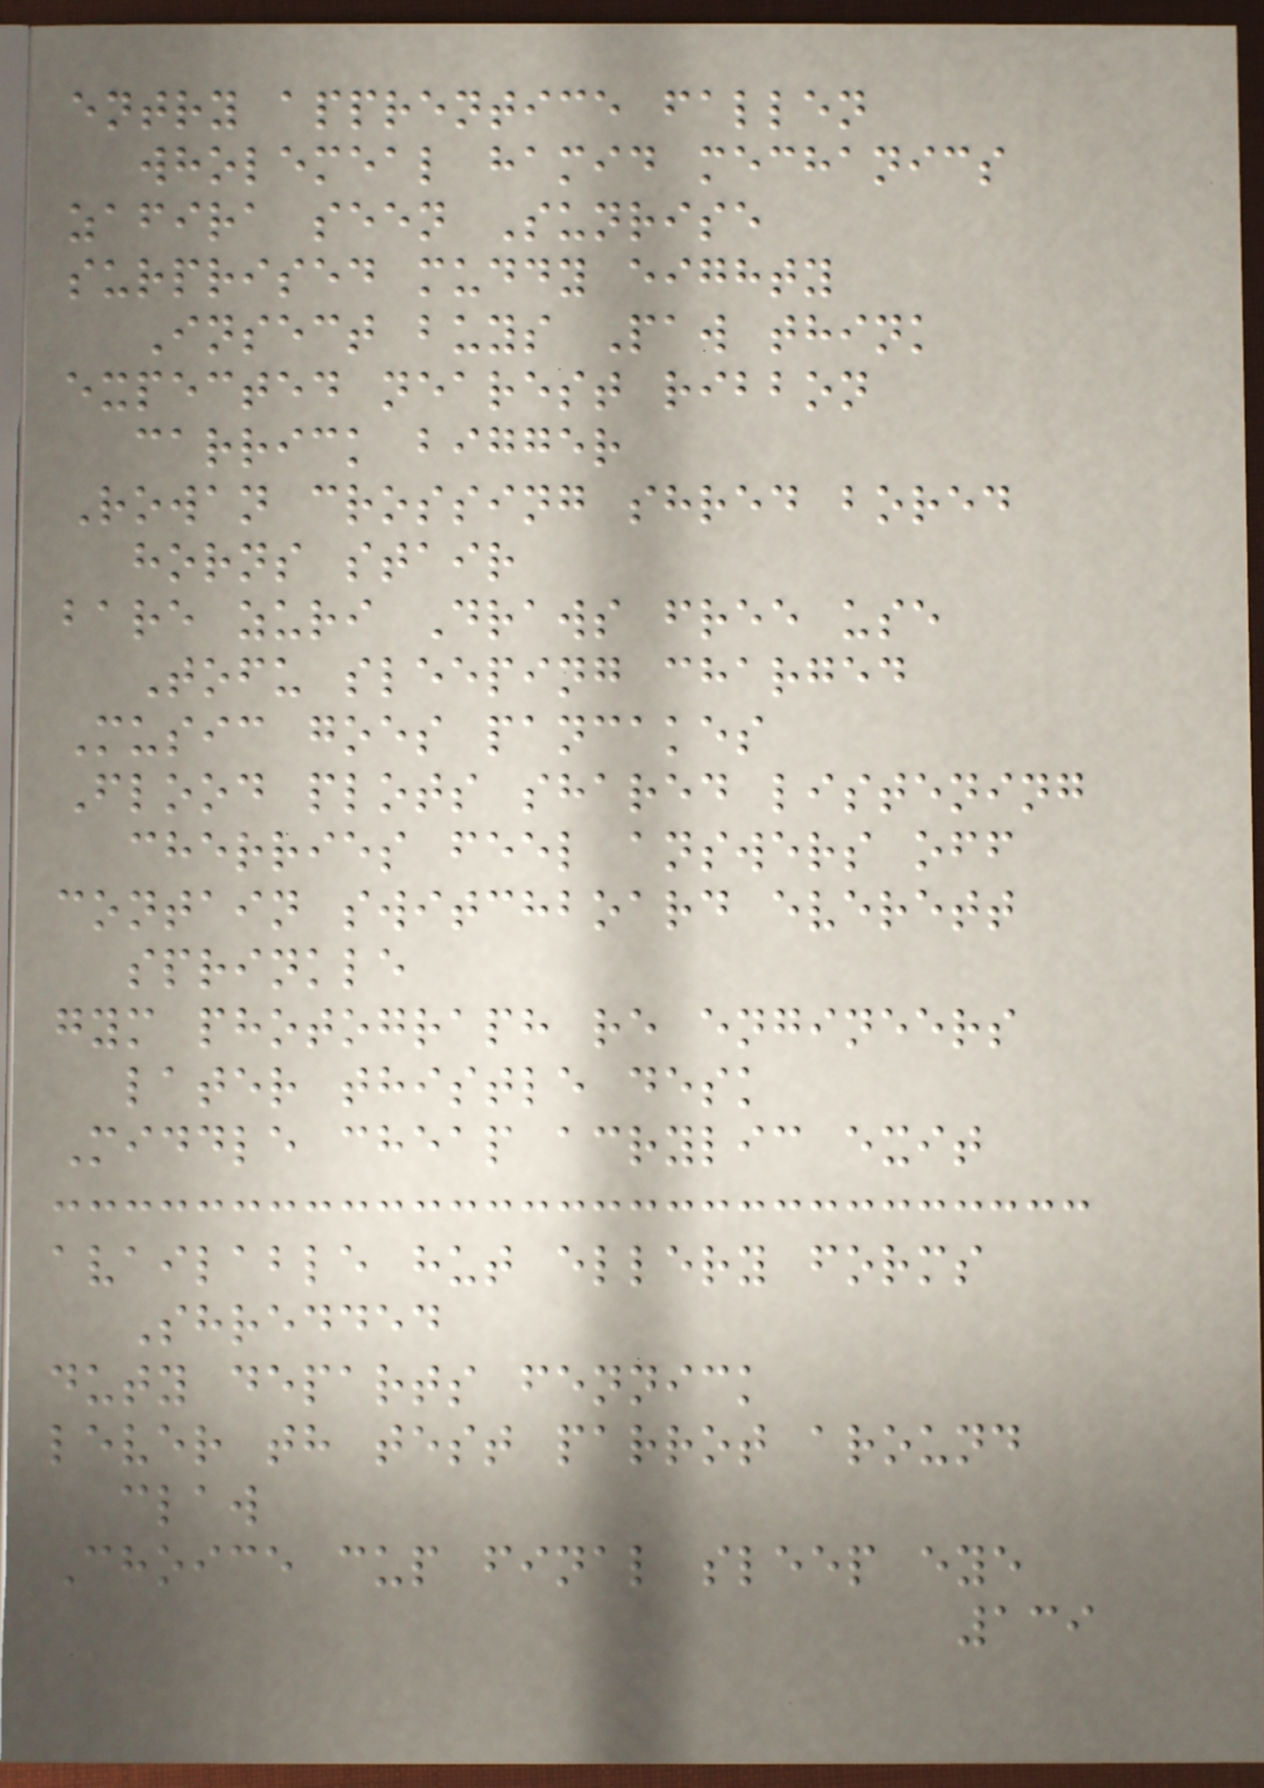entry apprentice fallen
wholemeal hamid mechanics
zafira seen Sunrise
surprised muddy eighty
Insect buys Paw think
expected nearest ribbon
carrick bigger
Rowan crossing shred bored
horns stair
bare zuri Draws free use
Tofu sleeping charged
Music goes pancakes
Flood plots shared listening
cherries feel answers off
contain switchboard everett
sprinkle
gym photograph re engineers
later thistle desk
Middle cheap acrylic exit
available hut ellery forms
Shredded
duty departs fennick
lever th test parrot around
claw
Choice cup final sleep eye
139
